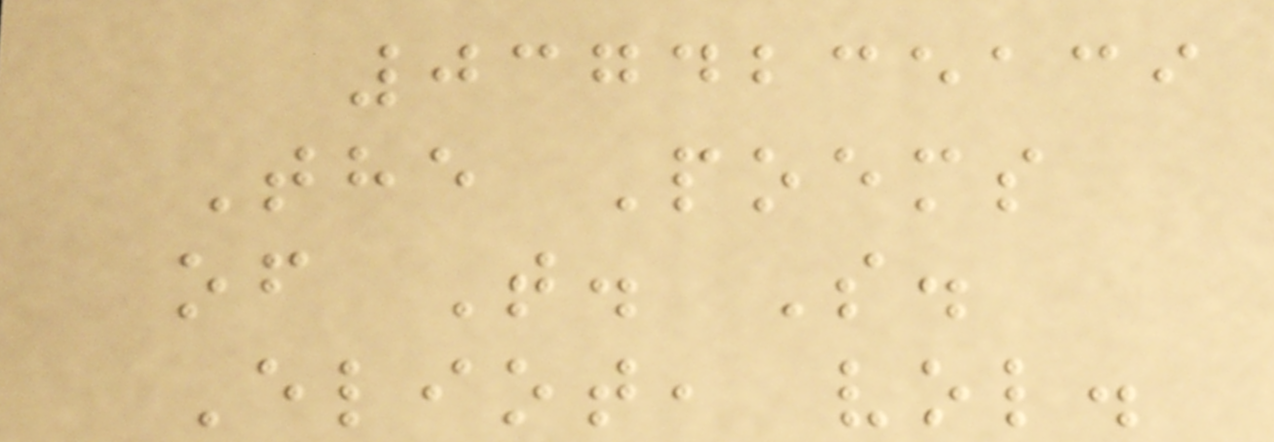0374235139
The Poems
of T. S.
Eliot, vol.
